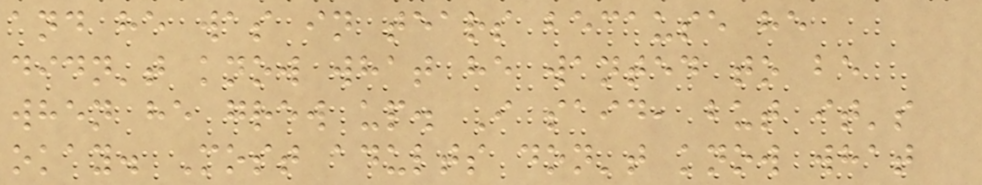and he was in tears because he
didn't know what he wanted to be
when he grew up. I said, but it's
okay. Most adults don't know what
